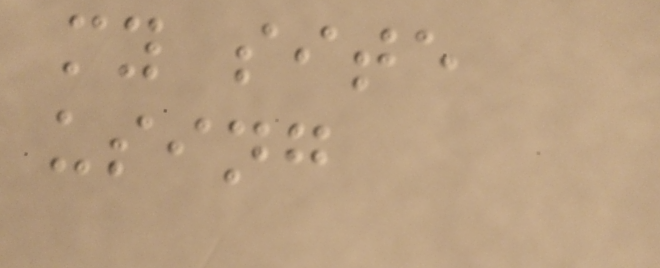my site
using
